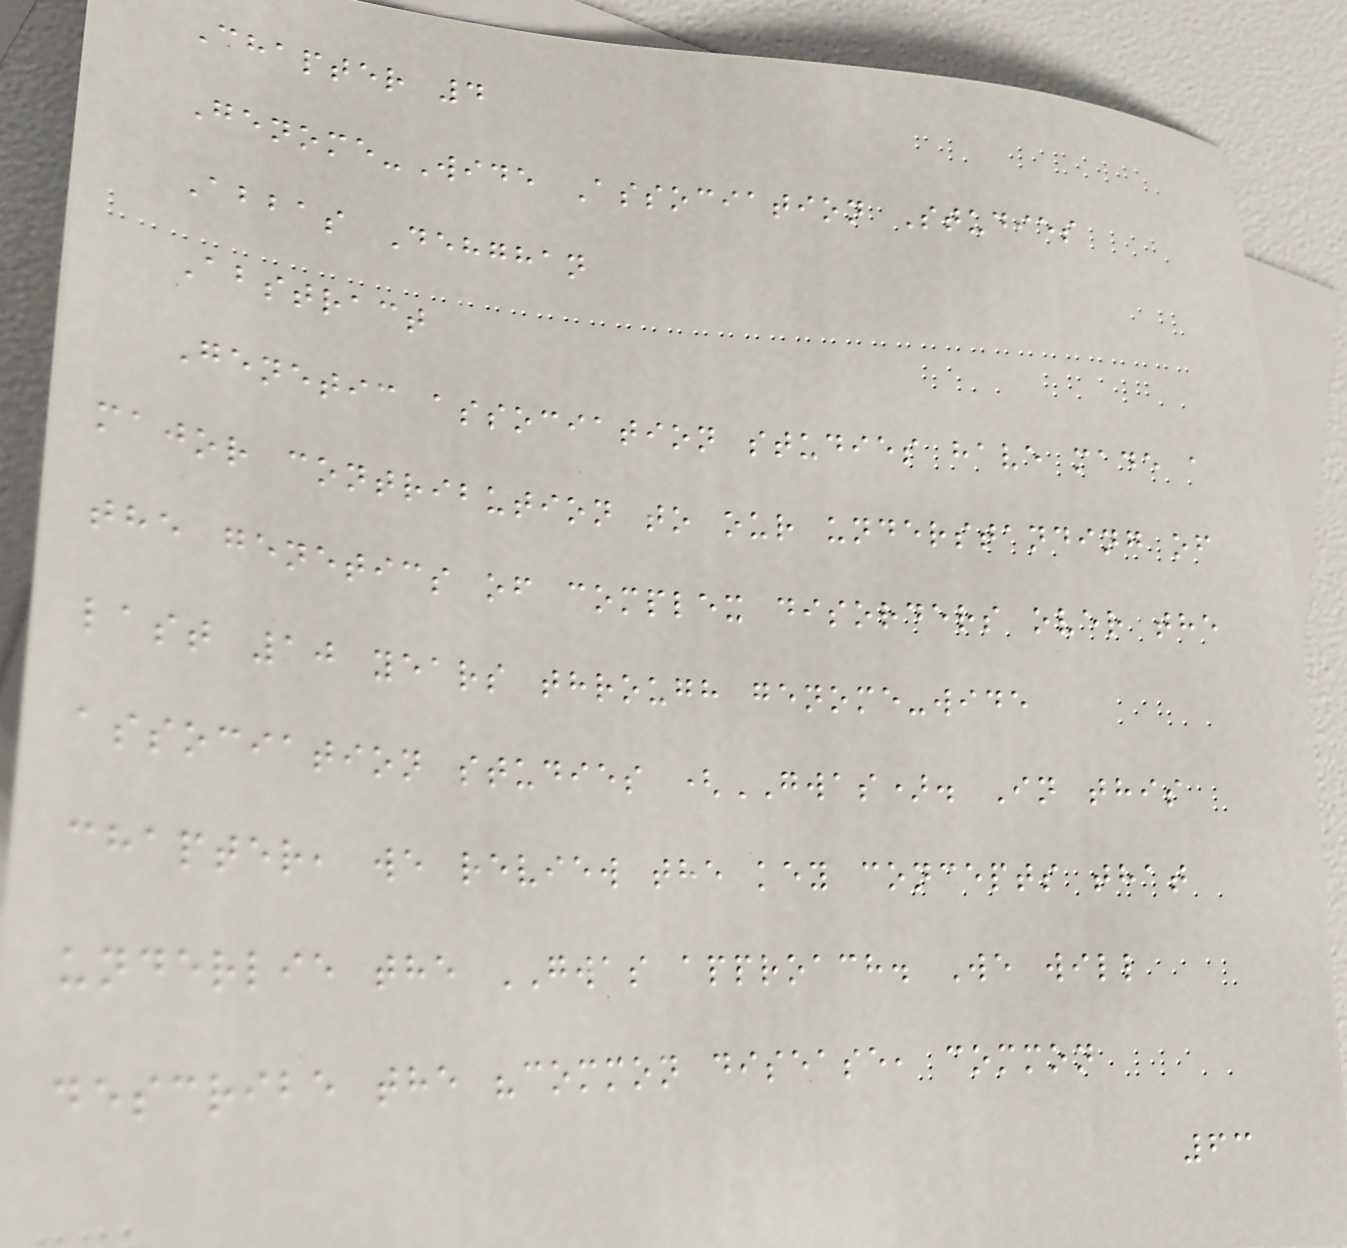Chapter 4
Genome-Wide Association Studies
Abbas Dehghan
Abstract
Genetic association studies have made a
major contribution to our understanding of
the genetics of complex disorders over the
last 10 years through genome-wide
association studies (GWAS). In this
chapter, we review the key concepts that
underlie the GWAS approach. We will
describe the "common disease, common
63
